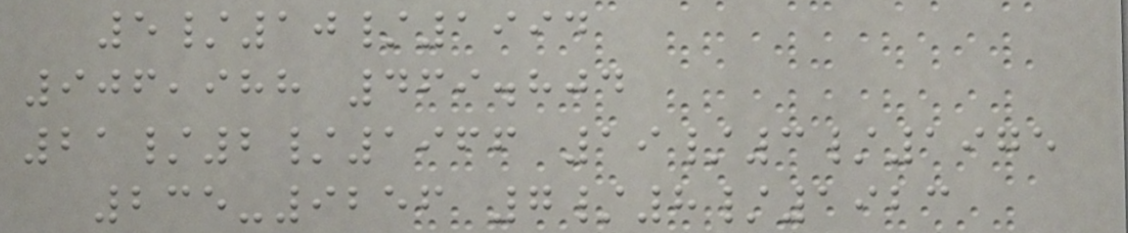5/10/1994
906,988 469.804
21/2/1966 19/3/1975
235-9256 7/8/1923
